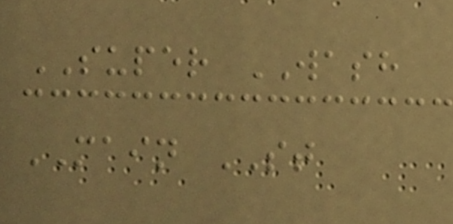SUPER WASH
MAIN ST
